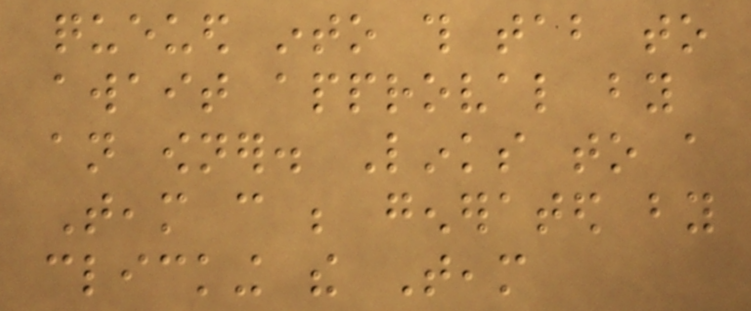queued into this tab to
await approval by
an owner. Links to a
Team can be generated by
clicking the Team
